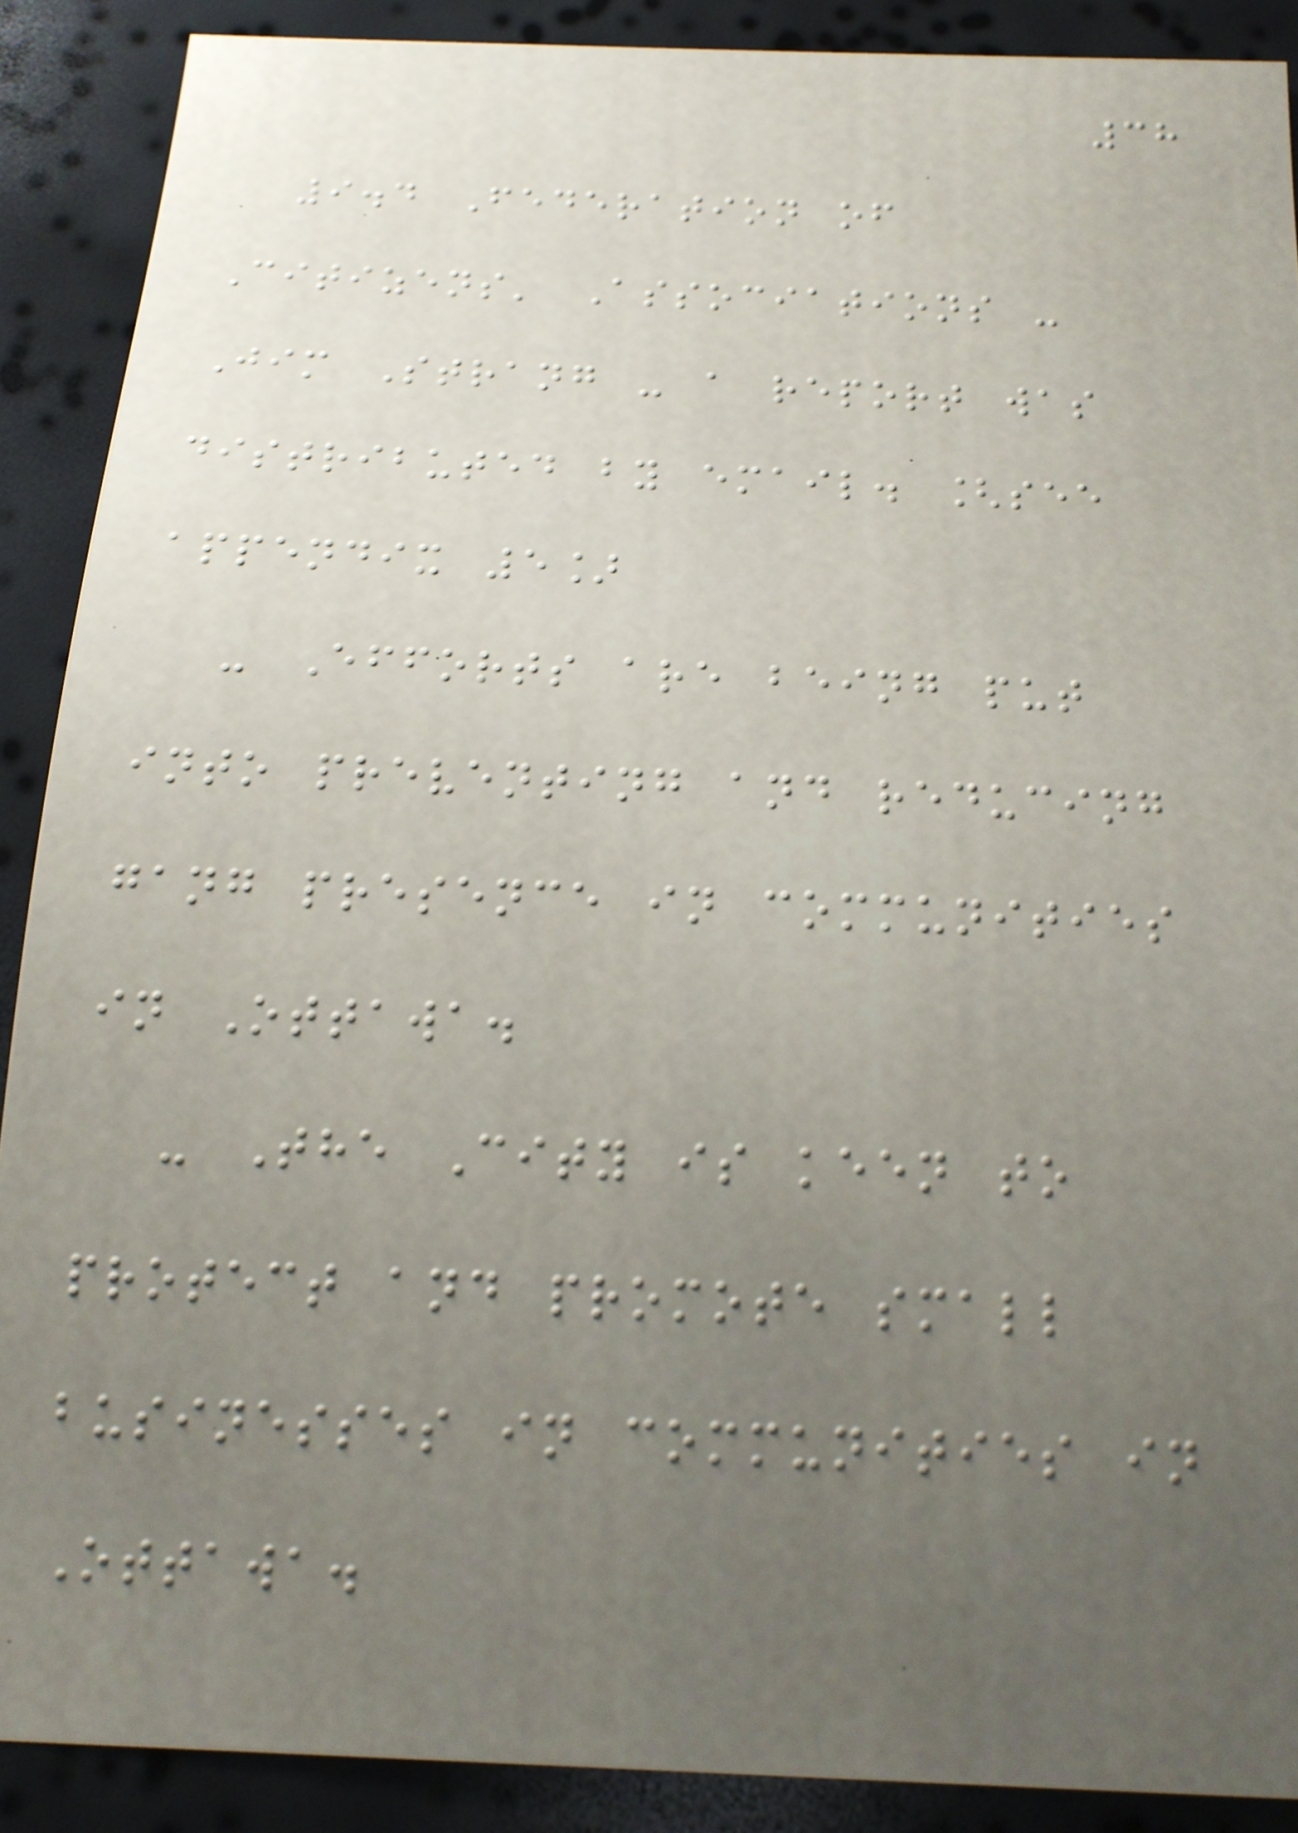38
9.4 Federation of
Citizens' Associations -
Jim Strang - a report was
distributed by email. [see
appendix 5]
- Efforts are being put
into preventing and reducing
gang presence in communities
in Ottawa.
- The City is keen to
protect and promote small
businesses in communities in
Ottawa.
